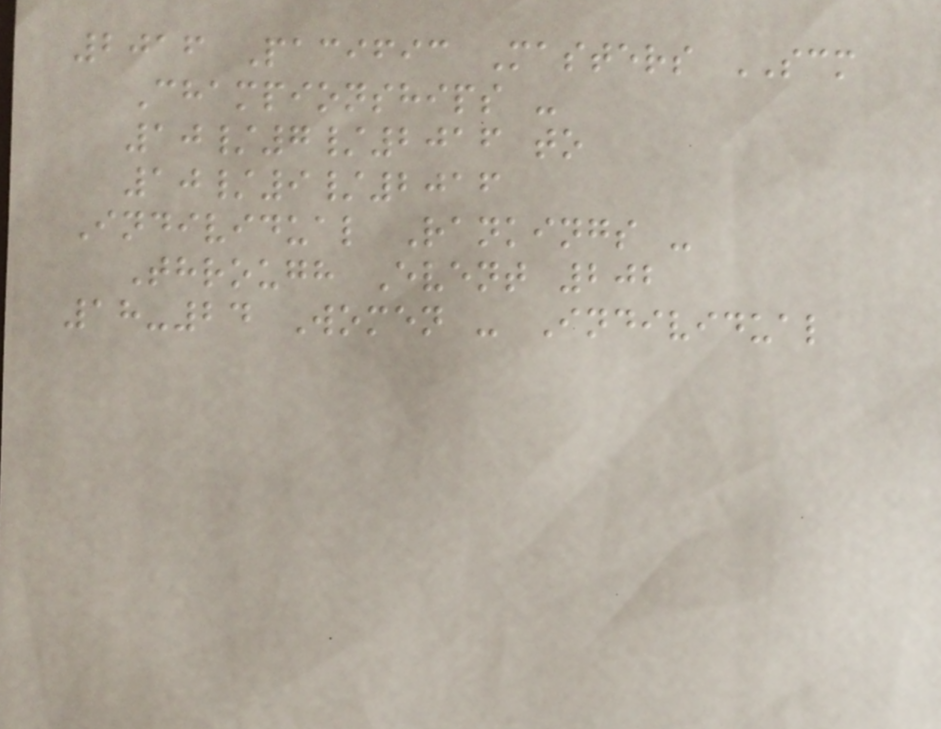2016 Pacific Masters SCM
Championships -
10/7/2016 to
10/9/2016
Individual Rankings -
Through Event 202
18-24 Women - Individual
